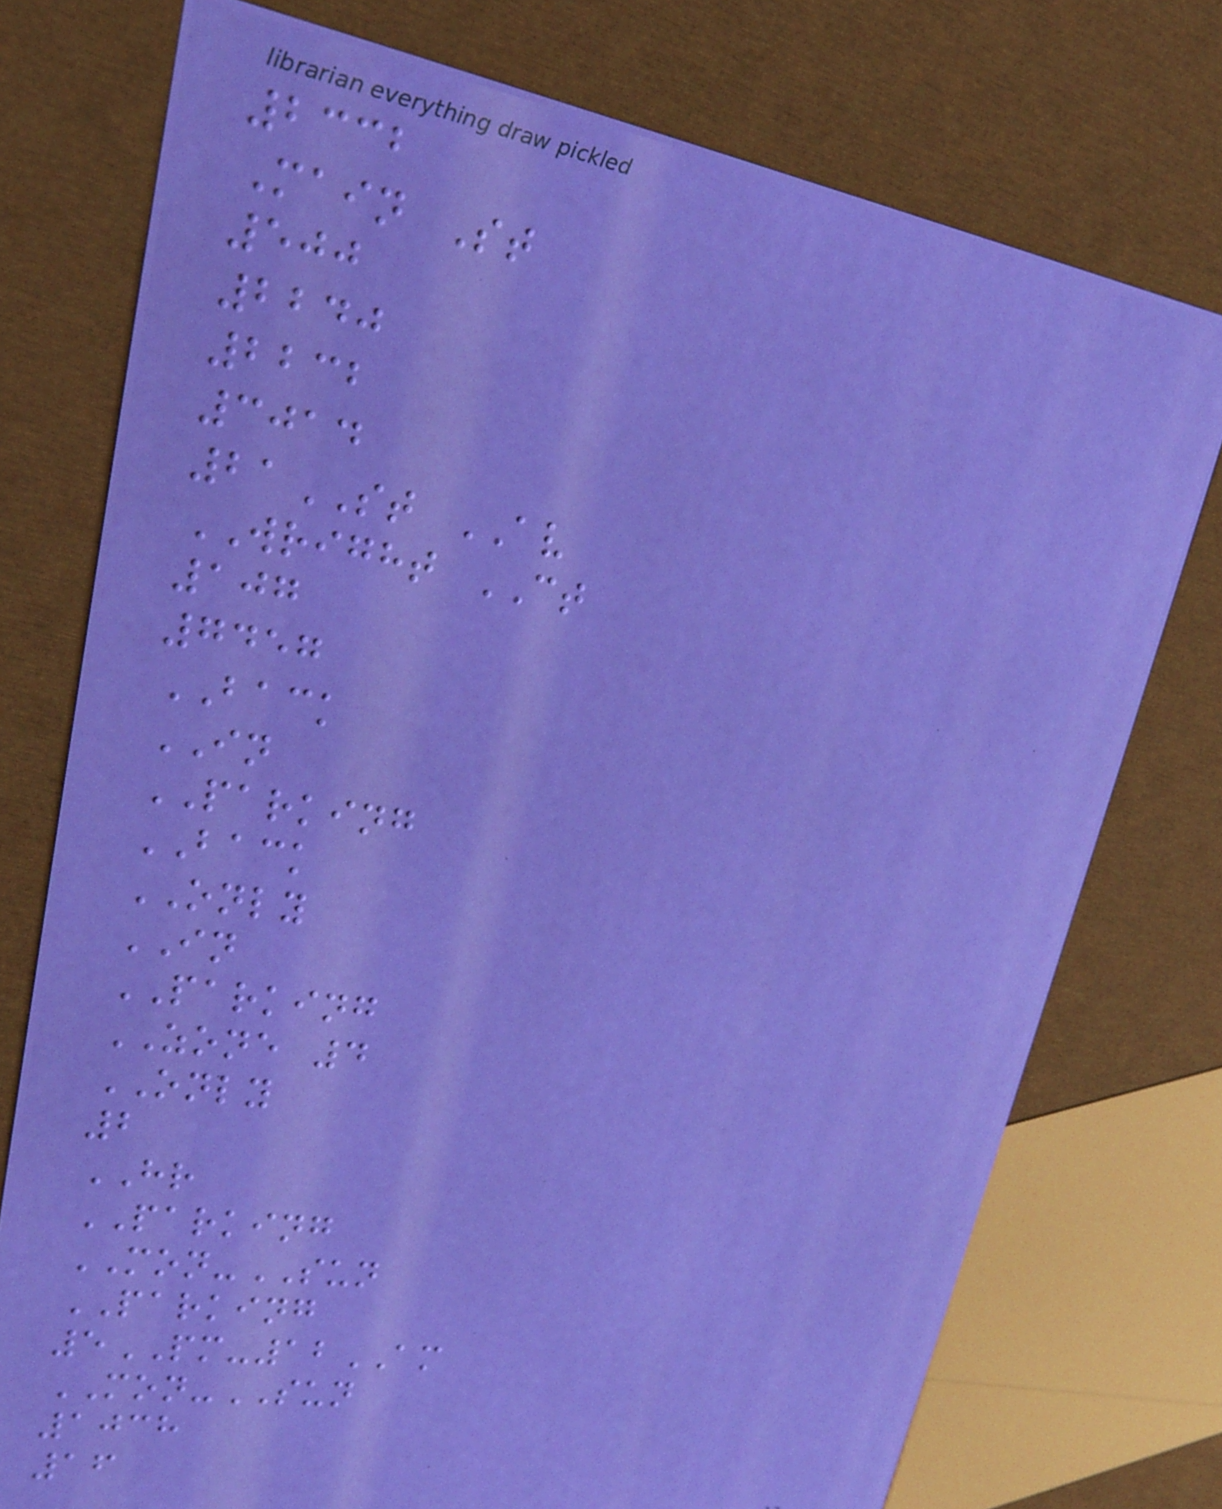2332
Main St
500
2240
2232
3014
21ST AV
WRIGHT CT
107
7457
BACK
IN
PARKING
BACK
ONLY
IN
PARKING
ZONE 4
ONLY
2
HR
PARKING
MON-SUN
PARKING
5PM-12AM
MON-SUN
1038
16
